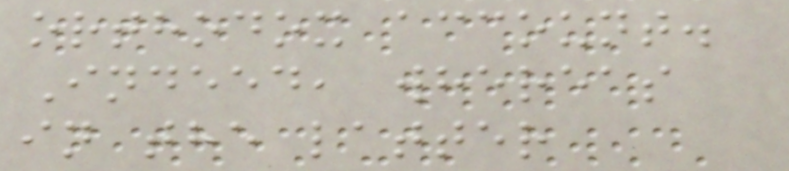orthodox account.
Indeed, whereas
in the latter
